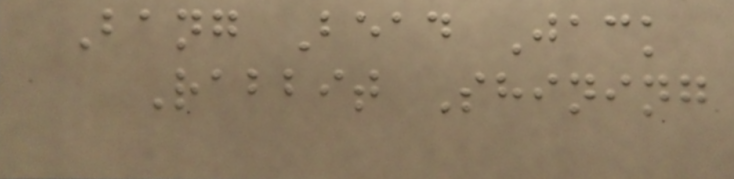Bang Bead Jack
Rabbit Shining
